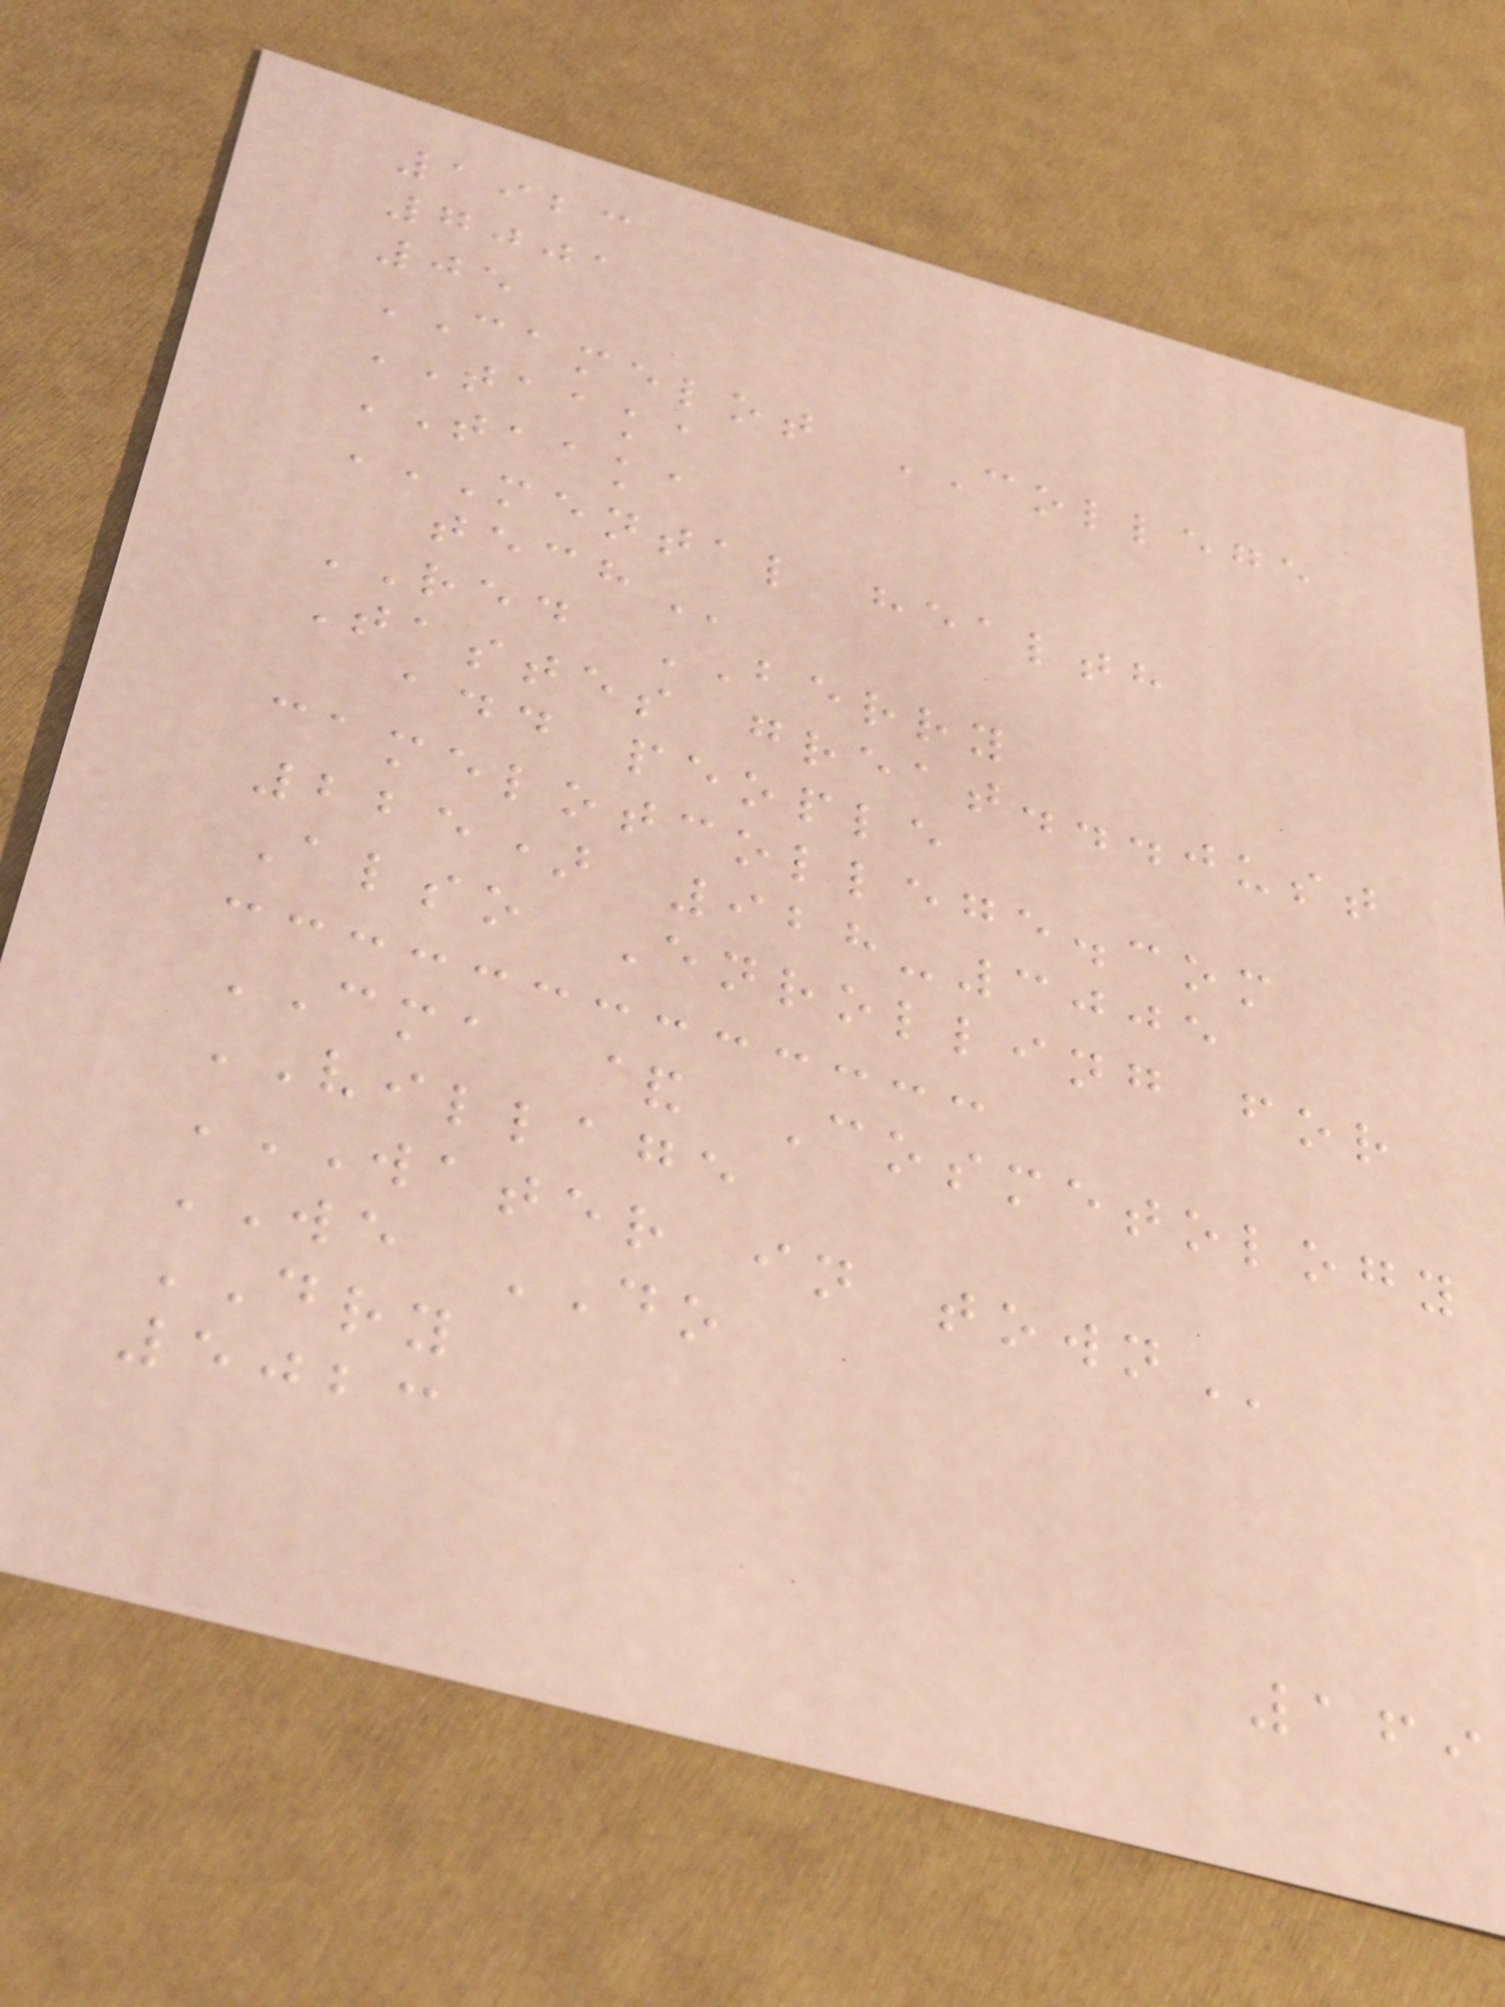1923
7001
05
CAMELOT COLLEGE
TAAKA
TAAKA
MENTAL HEALTH
TECH
RED BERRY
Tastes great...just
add people
camelotcollege.com
225) 928-3005
Also Enrolling for
CMA & Cosmetology
VILLAGE
WATER IN TOWN
WE DO
DRY
5023
169
